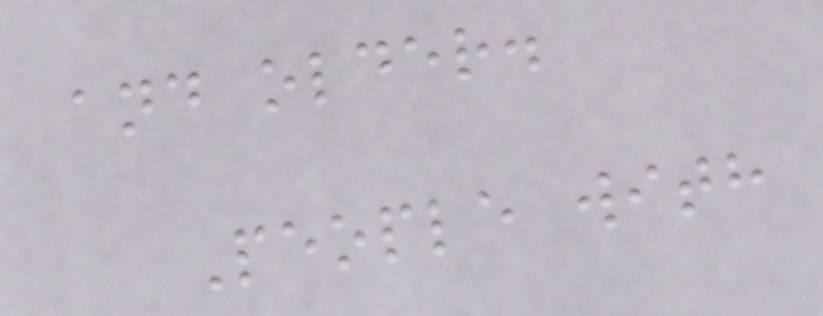and older.
People with
